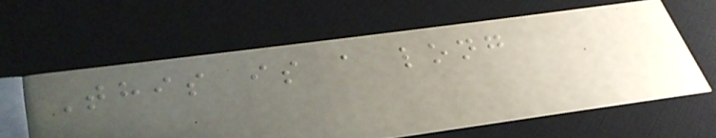This is a long
